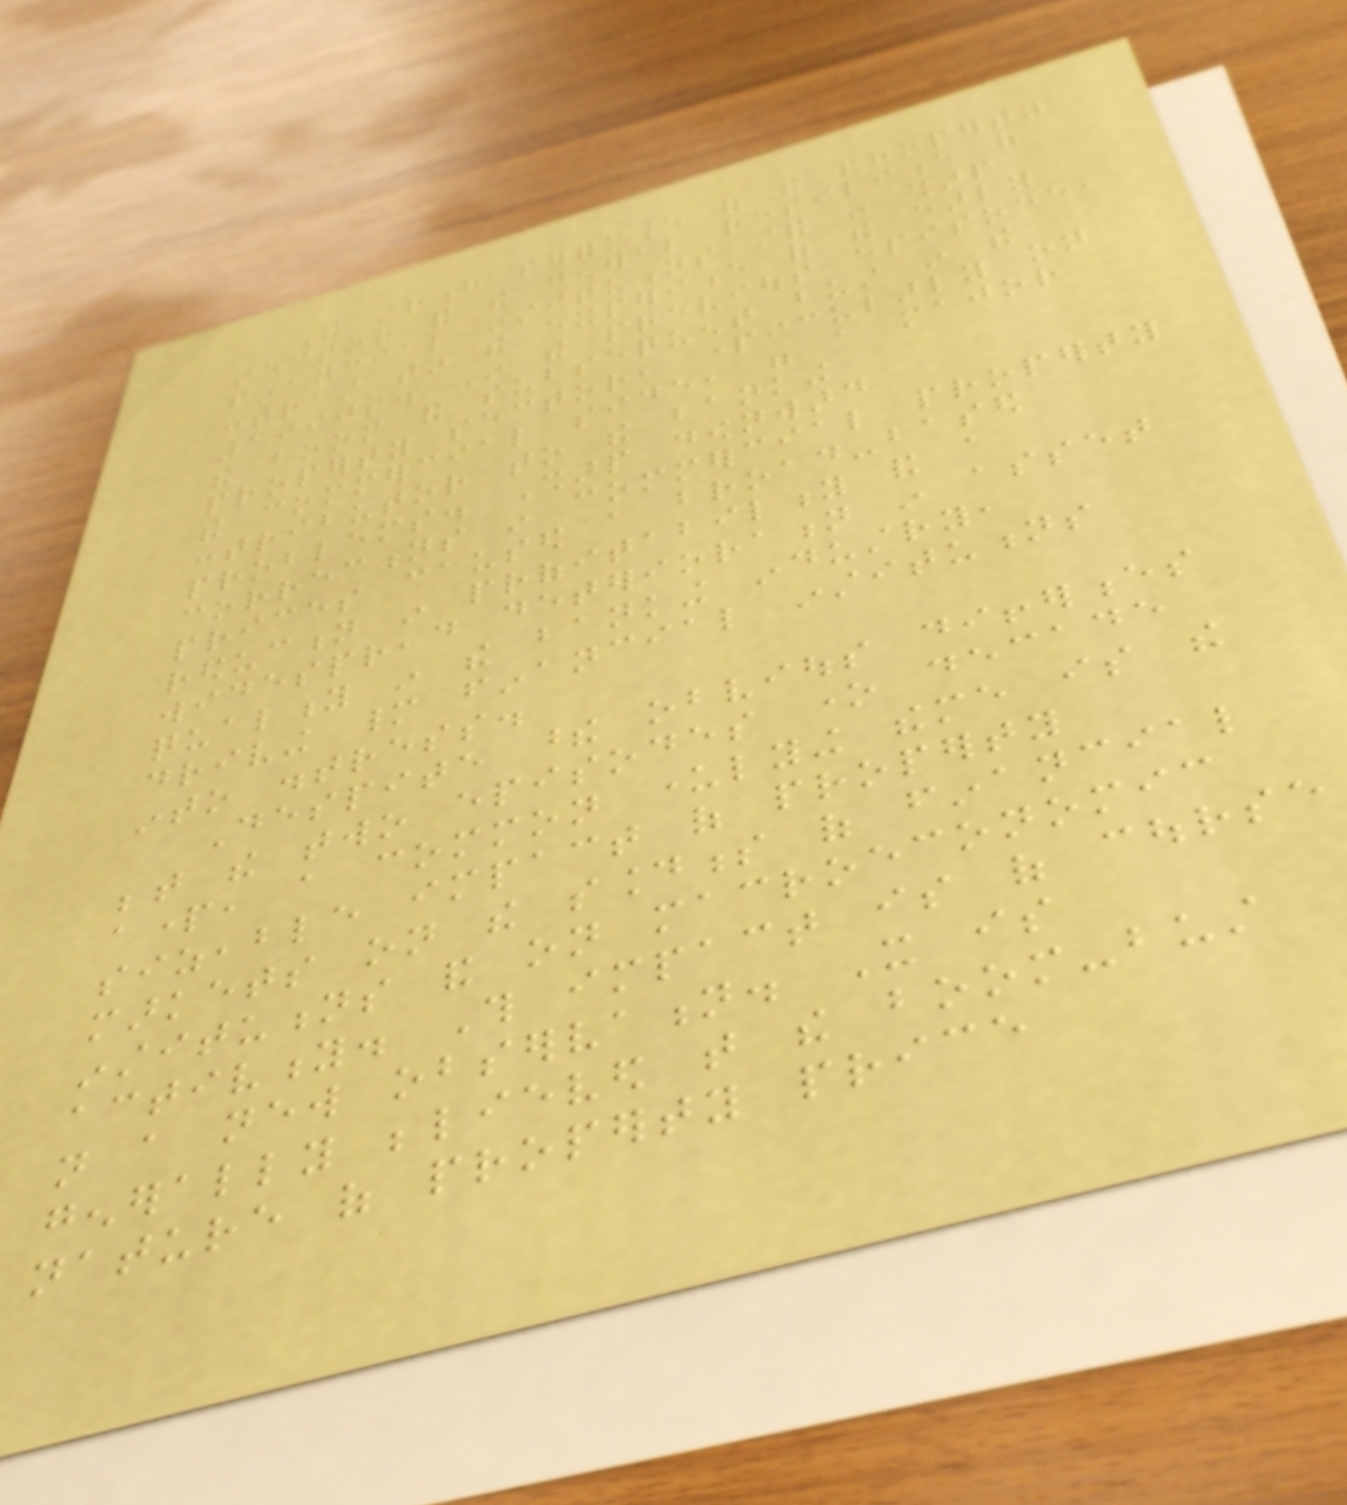The strong performance of the property
sector and the general resilience of
financial institutions stand in sharp
contrast to the experience of the early
1990s. In the previous episode,
the boom and subsequent bust in the
property sector, particularly on
the commercial side, were a major
contributor to the banking
problems. Sharp downward
corrections in commercial property
prices caused a broad-based
reduction in profitability and a
widespread deterioration in asset
quality in the banking industry,
driving many financial institutions
into distress.
Despite these obvious differences
between the two episodes one decade
apart, a common underlying theme is the
sizeable impact of property
markets on the soundness of financial
institutions and on macroeconomic
activity. This impact is of course
not a new observation. It is
generally believed that the boom-bust
nature of property price
